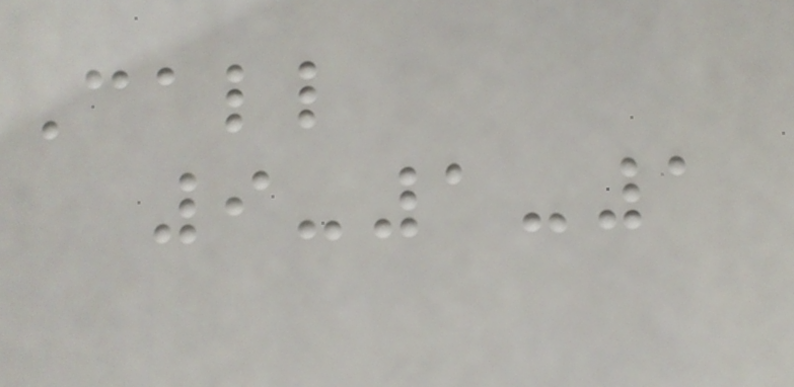Call
9-1-1
